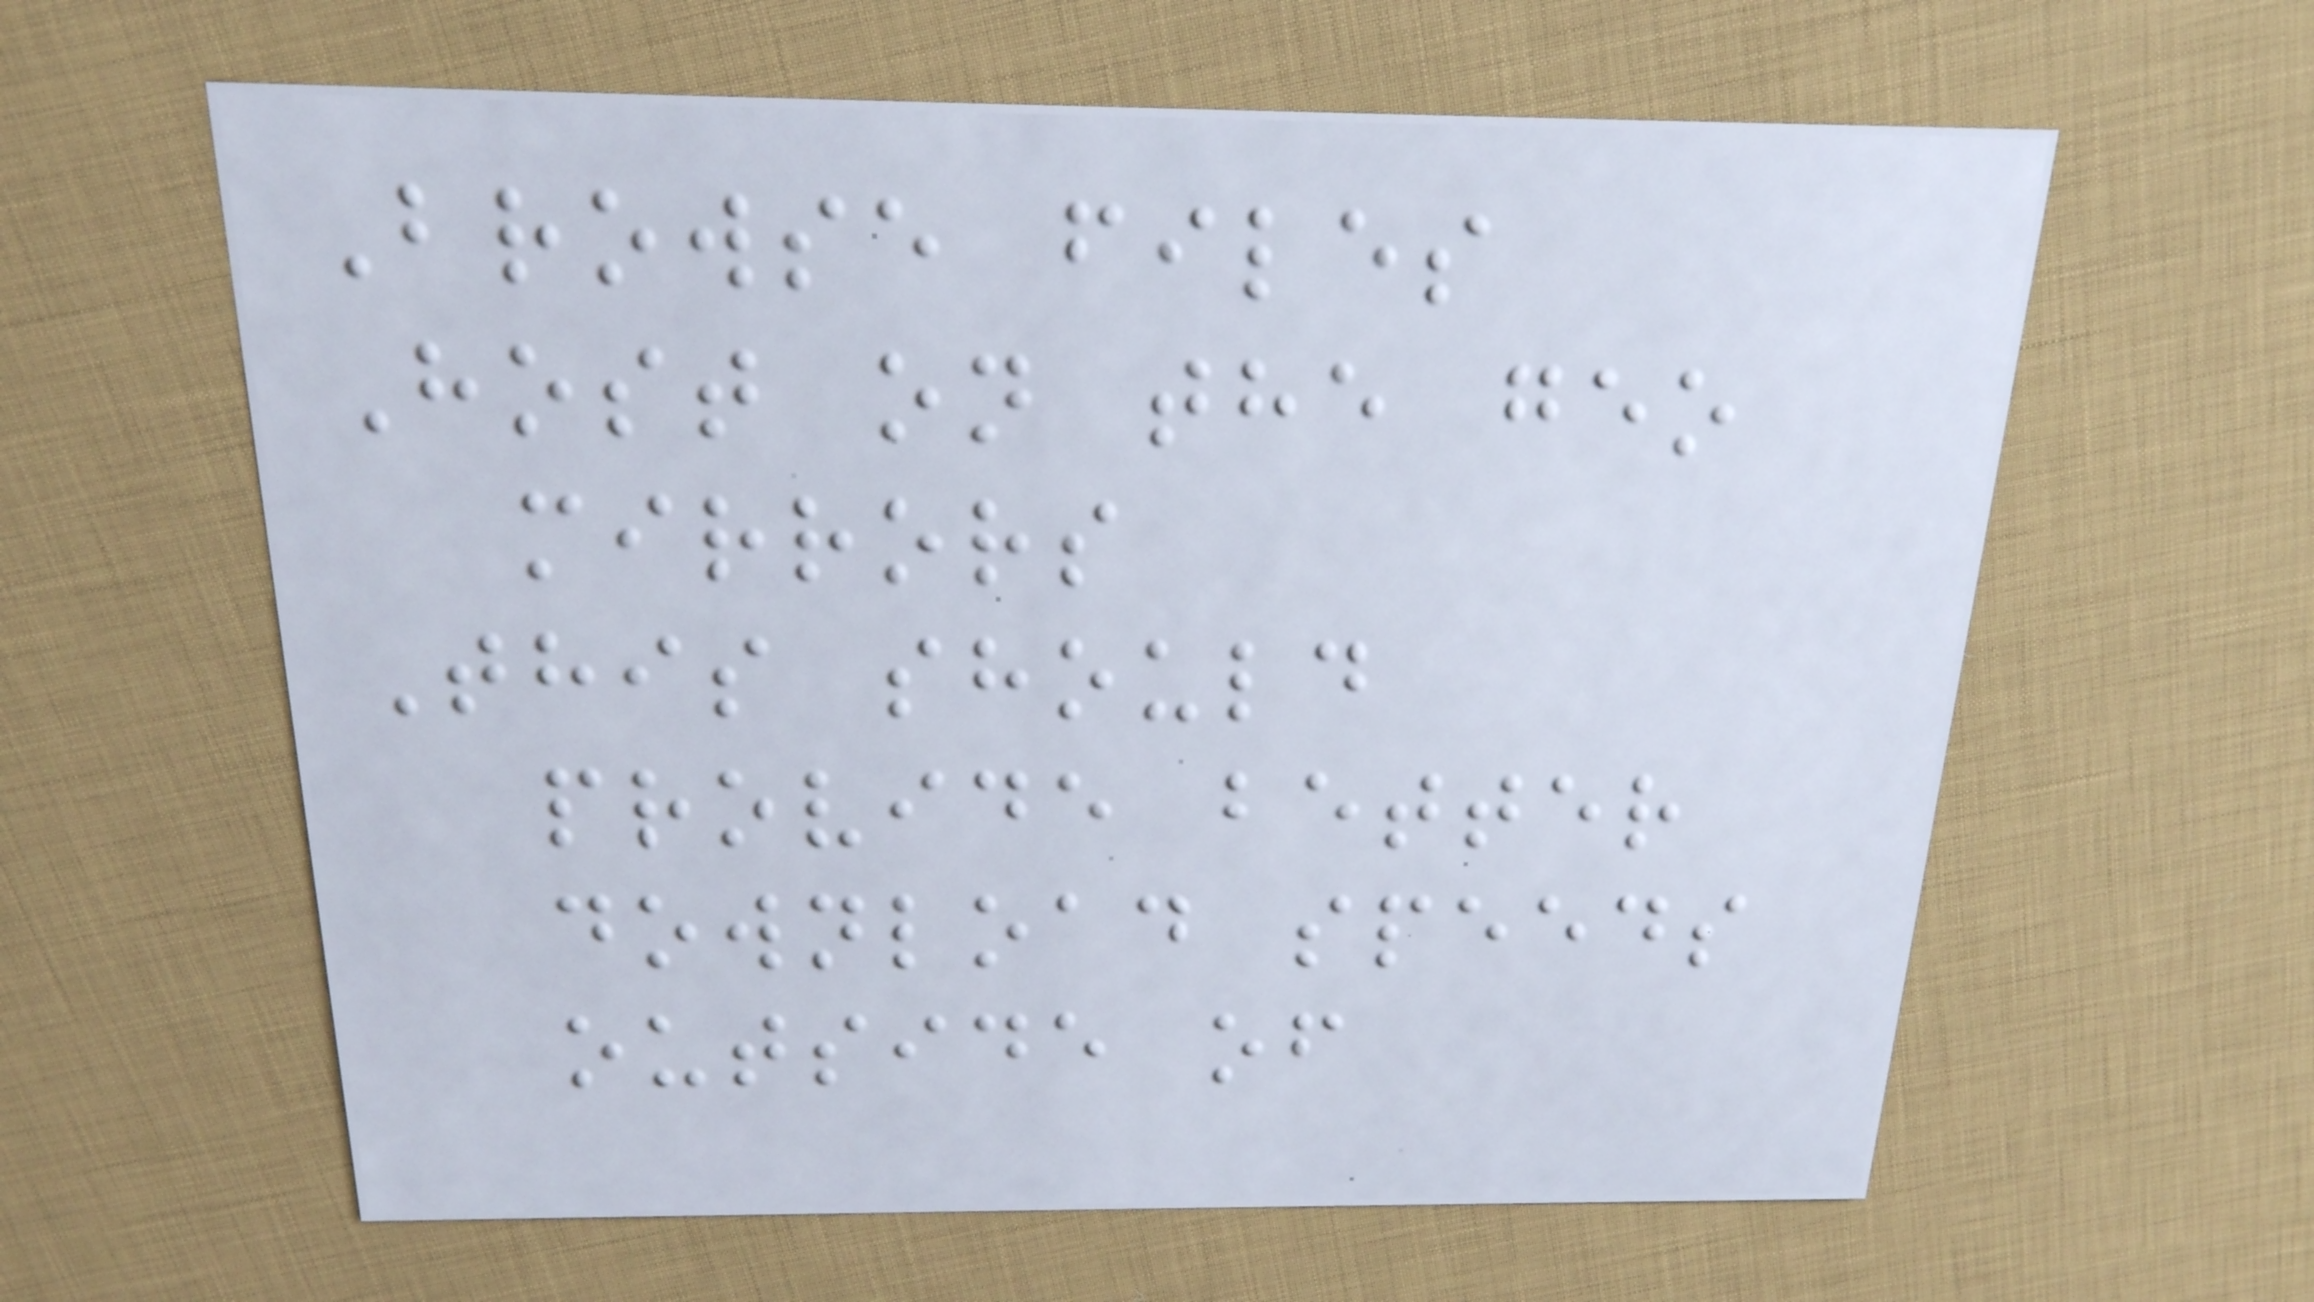Browse files
Host on the geo
mirrors
This should
provide better
download speeds
outside of
